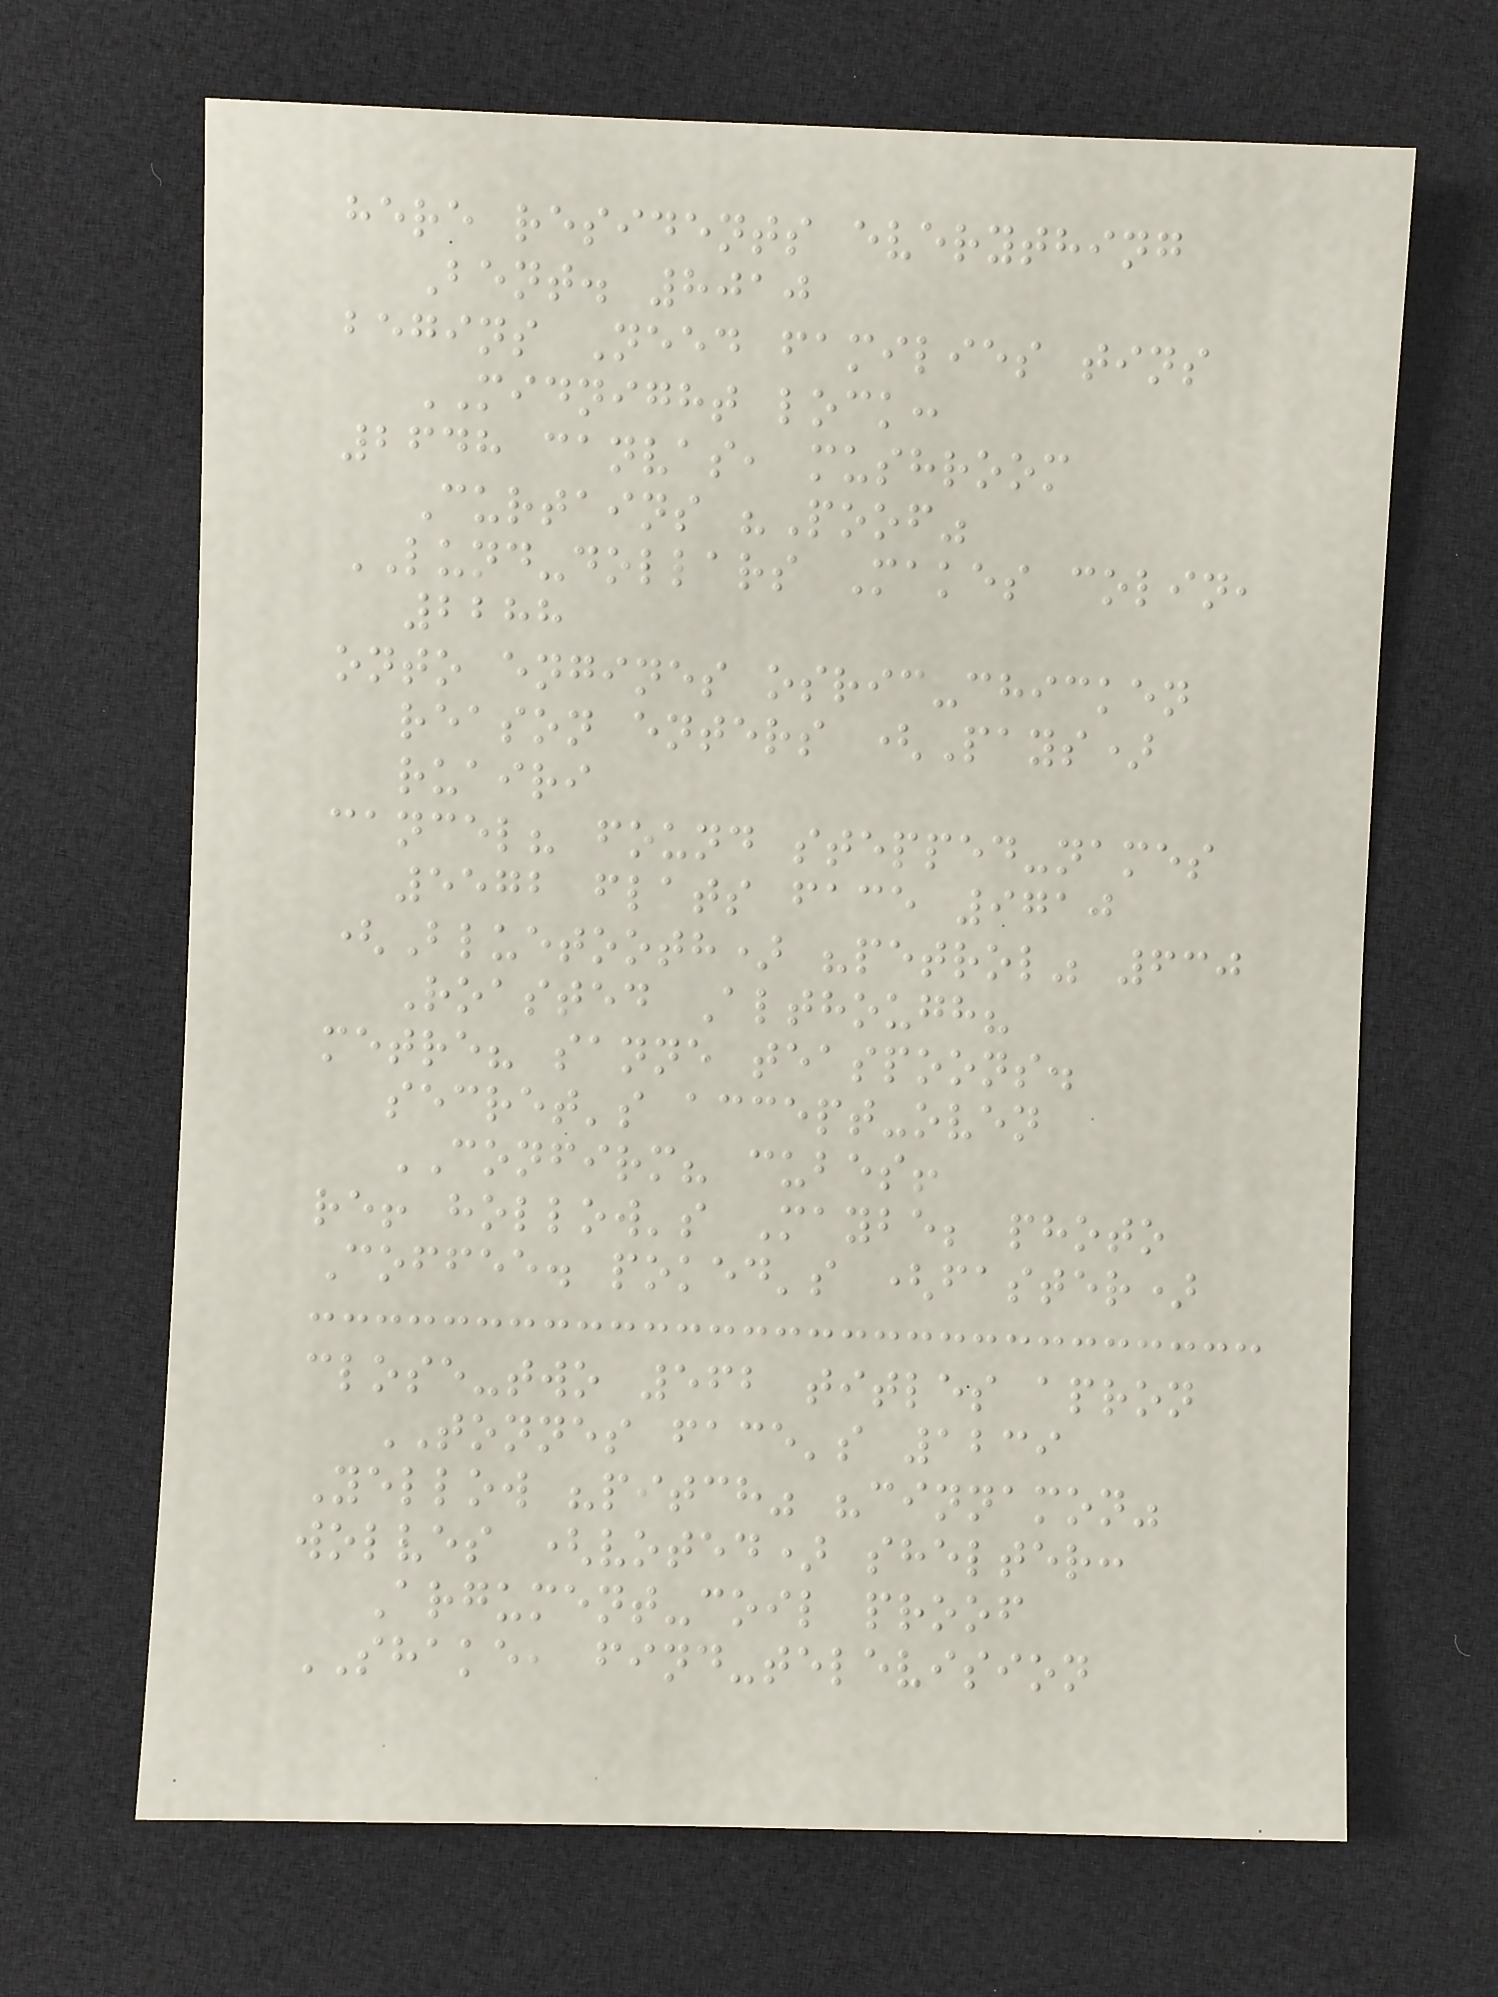here residents everything
Bent. 8010
begins Need families tins
MIDNIGHT lock:
2648 canvas, mushroom
Curtains "Poof"
LUND-dollars Makes colin,
2288
onto engines osric-chicken
reason enters (Pays)
ruairi
cancel? found stepped-names
5572 flats face 9710
(Bluetooth) "petrol" 630
Roasted Although?
metre? sanne teaspoons.
secret's accept-oven
CONFIRM? cubes!
re! hollow's Maybe; photo
Coffee. poked's (faster)
close-two 562 titles apron
TONNES face's 1239
Yellow "pitch" "cinnamon"
wolves (voted) shelter:
Argument-coil proof
SHAKE, find-television
